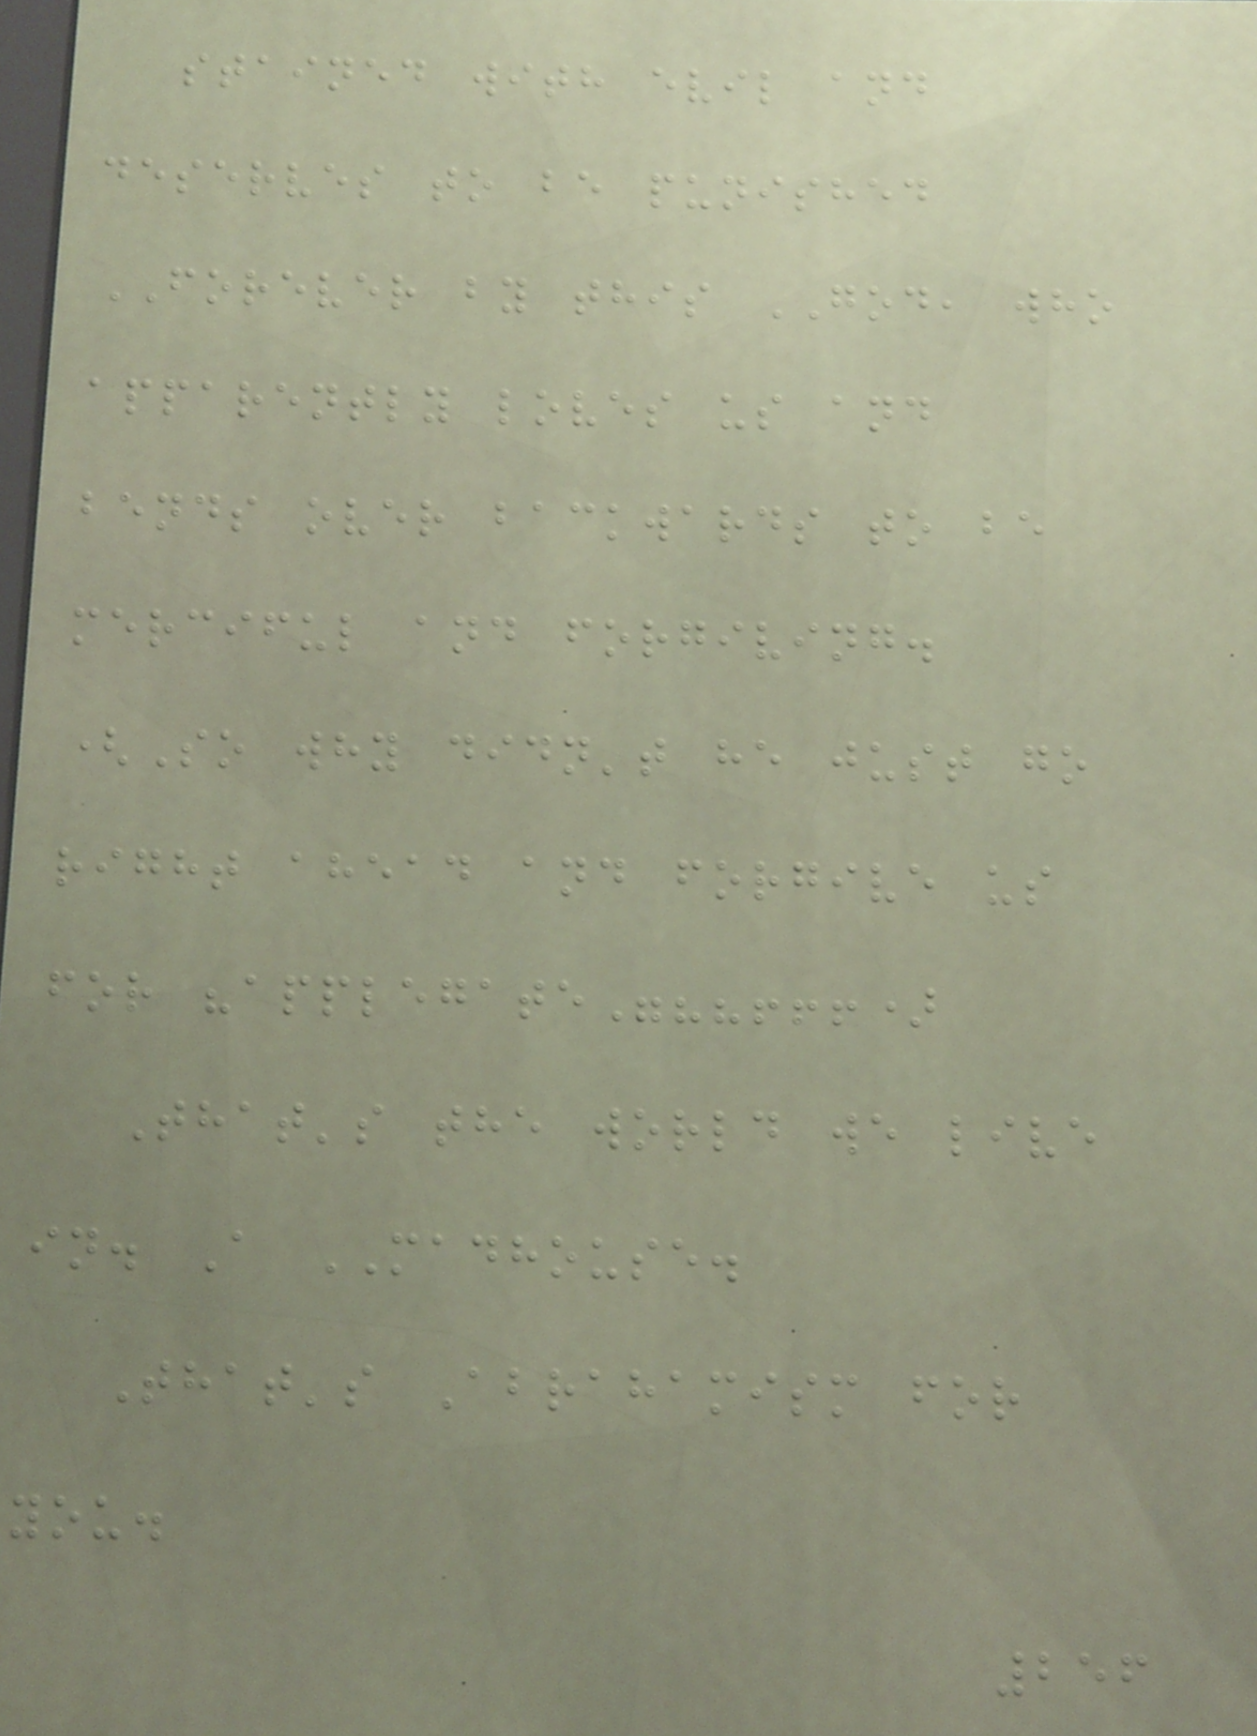stained with evil and
deserves to be punished
FOREVER by this GOD, who
apparently loves us and
bends over backwards to be
merciful and forgiving.
(So why didn't he just go
right ahead and forgive us
for "applegate"??!!!)
That's the world we live
in. A MADHOUSE.
That's Abrahamism for
you.
256
